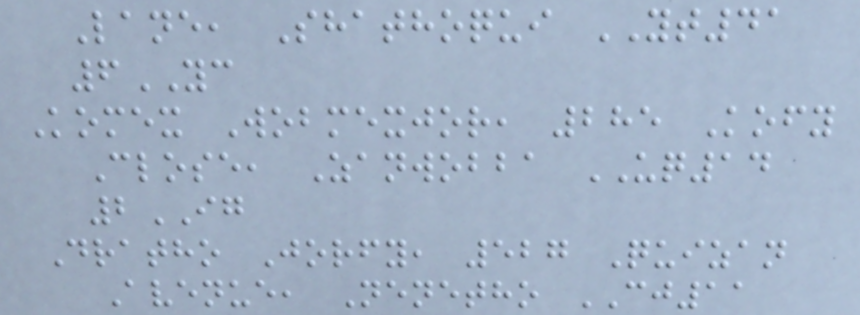Lane, Shathoqui YT41
6YC
Komex Wobmexjor, 285 Kofy
Close, Zanwobba UQ14
2IG
Dratho Jorfy, 527 Quizan
Avenue, Nenetho CJ11
